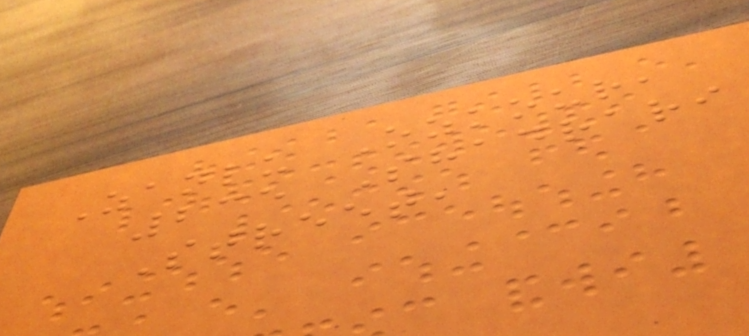Zanlu Ozkour,
235 Shadrari
Street,
